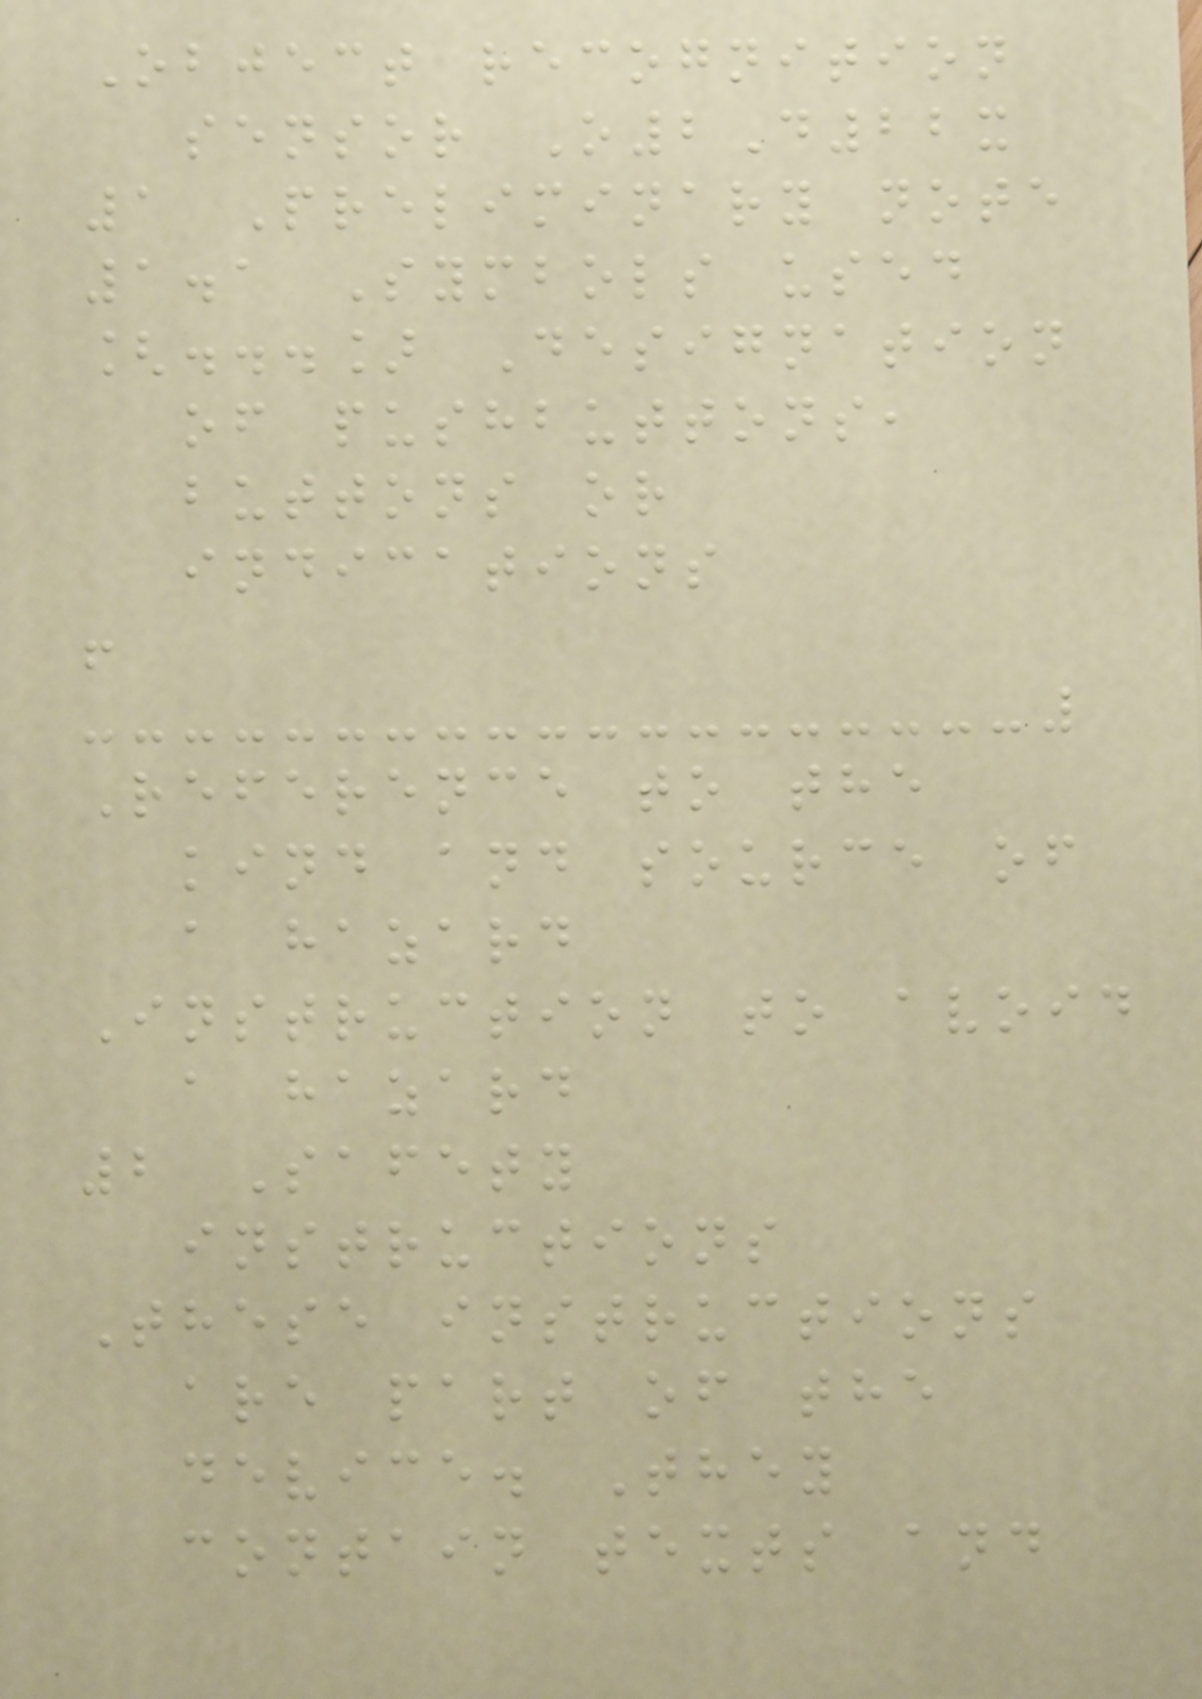Object recognition
sensor O2D22x
1 Preliminary note
1.1 Symbols used
[...] Designation
of pushbuttons,
buttons or
indications
!
Reference to the
kind and source of
a hazard
Instruction to avoid
a hazard
2 Safety
instructions
These instructions
are part of the
device. They
contain texts and
